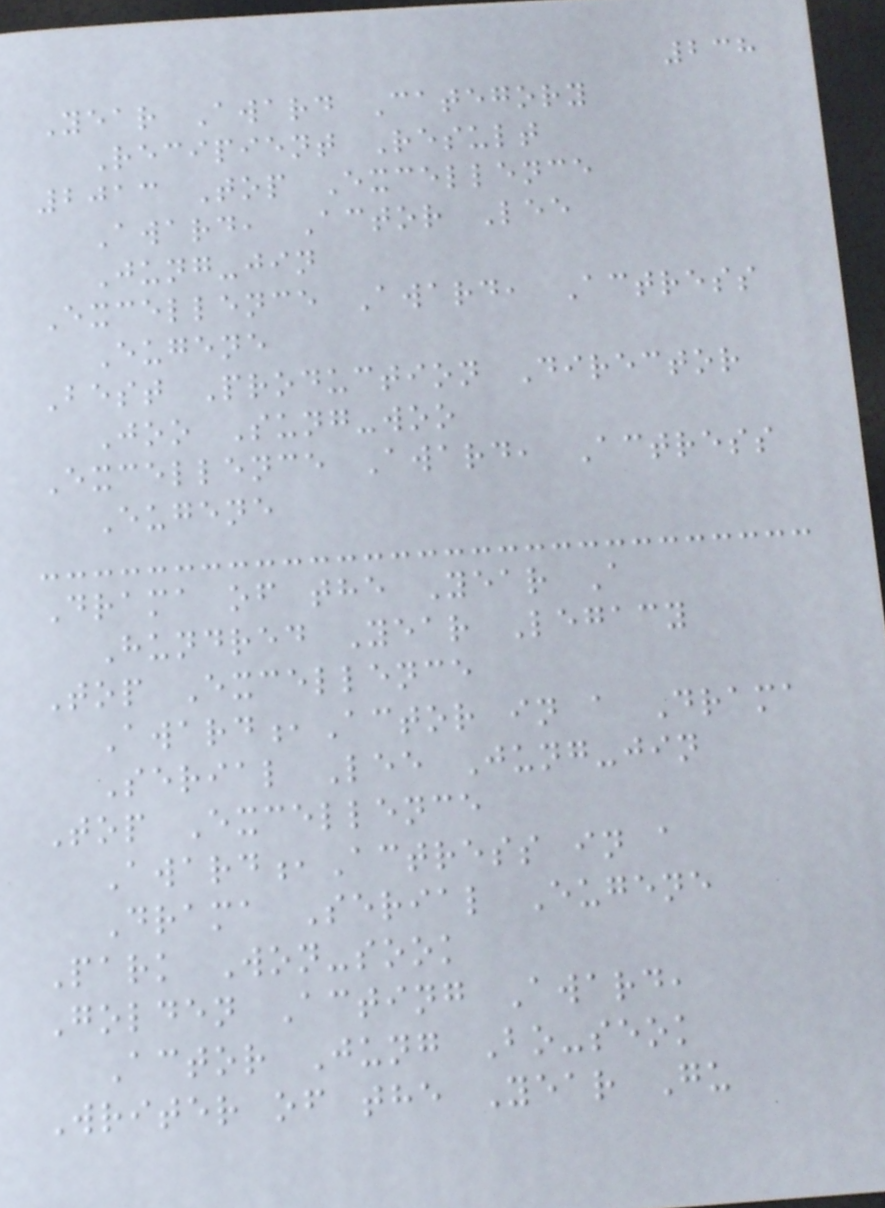238
Year Award Category
Recipient Result
2013 Top Excellence
Award, Actor Lee
Jung-jin
Excellence Award, Actress
Eugene
Best Production Director
Joo Sung-woo
Excellence Award, Actress
Eugene
Drama of the Year A
Hundred Year Legacy
Top Excellence
Award,Actor in a Drama
Serial Lee Jung-jin
Top Excellence
Award,Actress in a
Drama Serial Eugene
Park Won-sook
Golden Acting Award,
Actor Jung Bo-seok
Writer of the Year Gu
